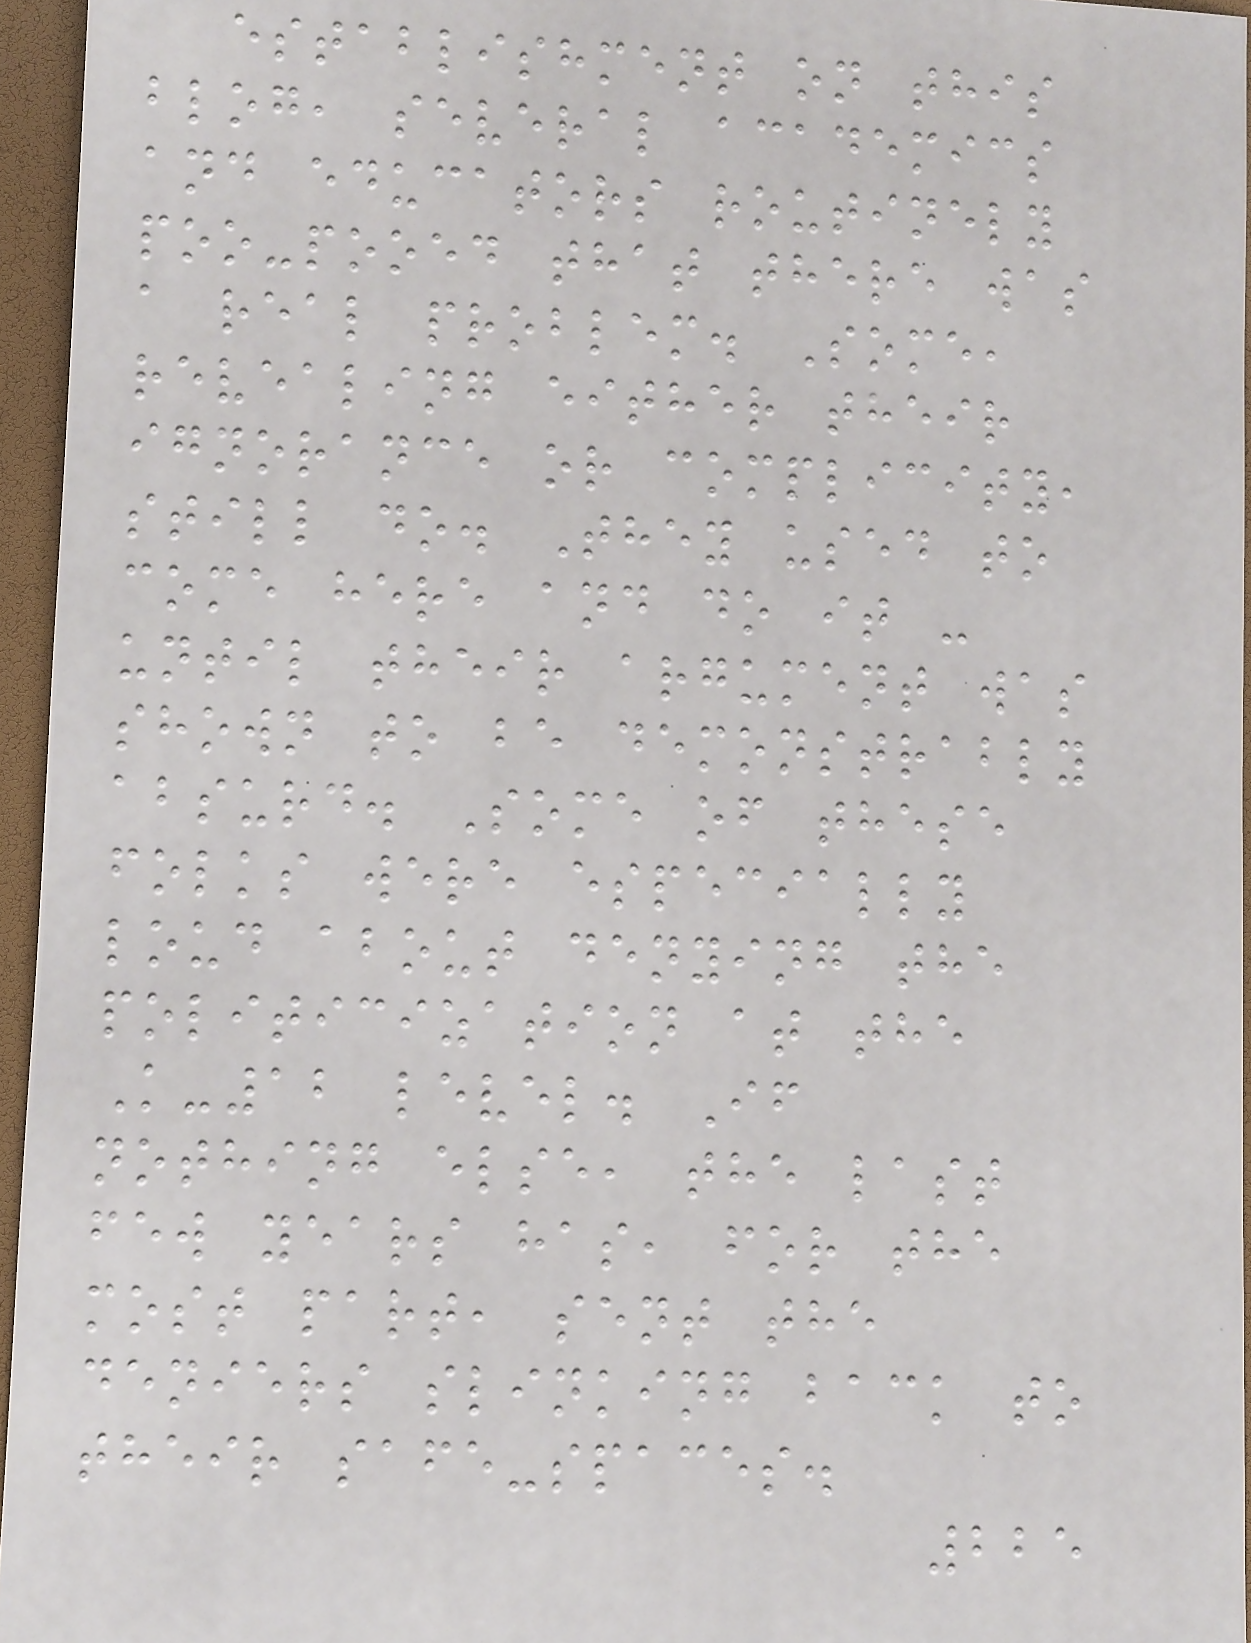establishment on this
blog, several academics
and educators routinely
poo-pooed that there was
a real problem. Some,
revealing either their
ignorance or complicity,
still do. They used to
come here and do it -
until their argument was
shown to be demonstrably
absurd. Some of these
folks were especially
loud about denying the
politicization at the
K-12 level. If
nothing else, the last
few years has, for the
most part, sent the
deniers slinking back to
their safe-spaces.
225
